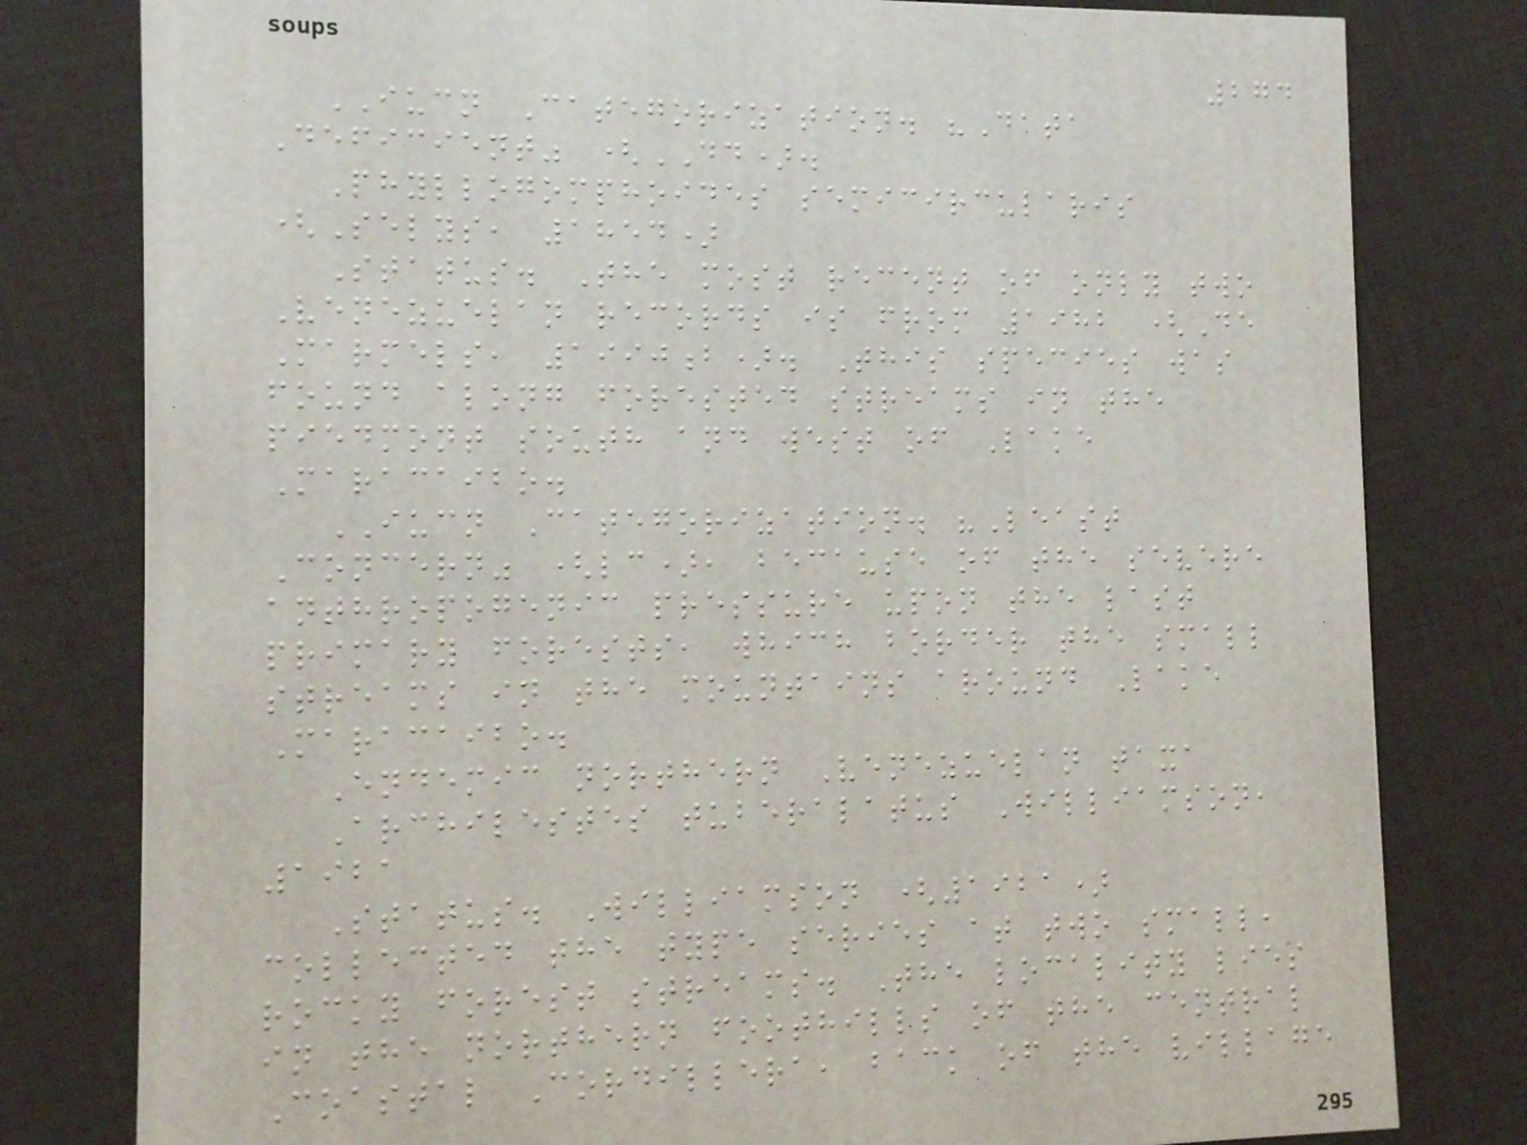274
IUCN Categorization. "Data
Deficient" (DD).
Phyllogomphoides semicircularis
(Selys, 1854)
Status. The most recent of only two
Venezuelan records is from 1982 (De
Marmels, 1990b). This species was
found along forested streams in the
piedmont south and west of Lake
Maracaibo.
IUCN Categorization. "Least
Concern" (lc), because of the severe
anthropogenic pressure upon the last
primary forests, which border the small
streams in the mountains around Lake
Maracaibo.
Endemic northern Venezuelan taxa
Archilestes tuberalatus Williamson,
1921
Status. Williamson (1921)
collected the type series at two small,
rocky forest streams. The locality lies
in the northern foothills of the central
Coastal Cordillera, back of the village
